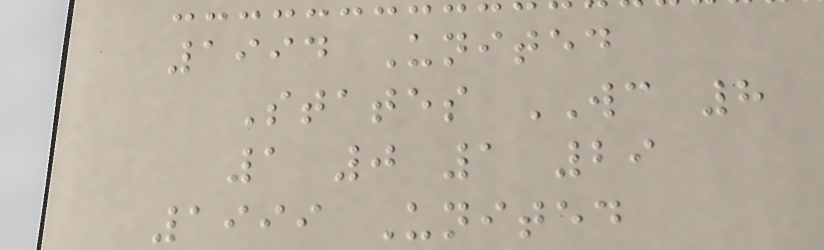1994 United
States WC 8
1 0 1 29
1999 United
